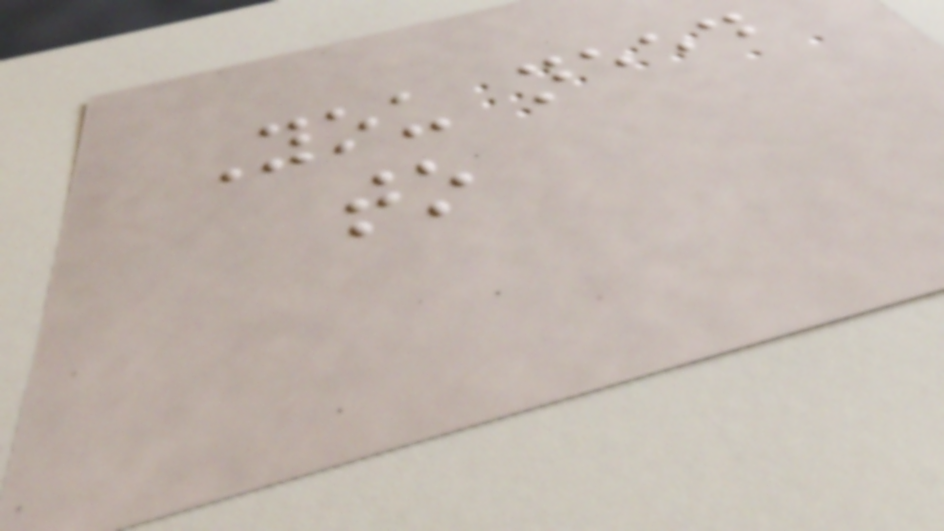You need
to
